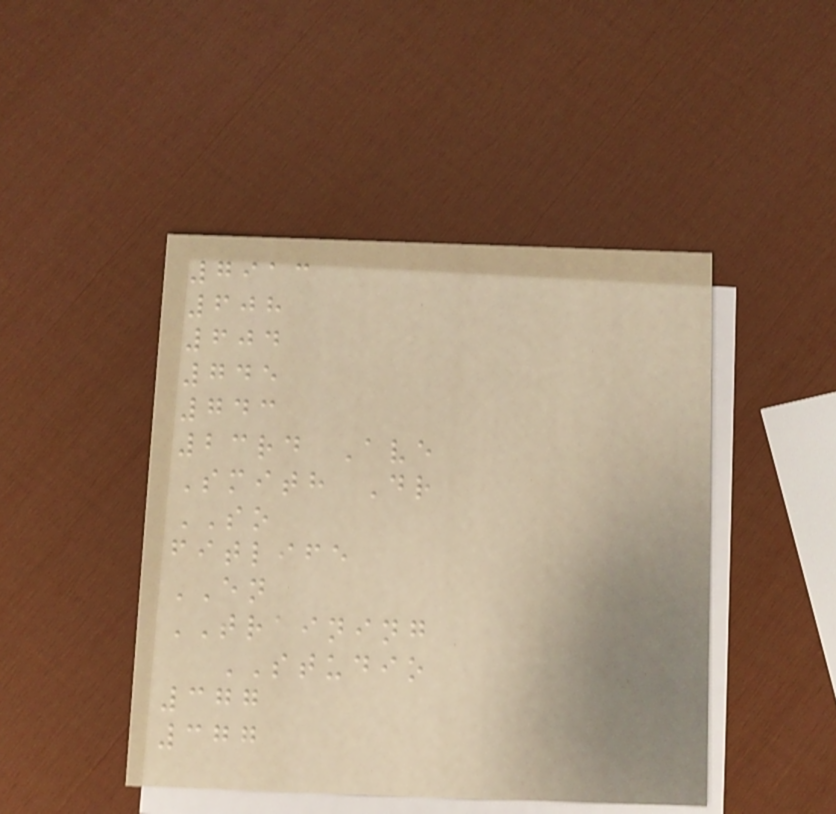7913
608
604
745
743
23rd Ave
Smith Dr
SO
fitlife
EN
TRAINING
STUDIO
377
377
